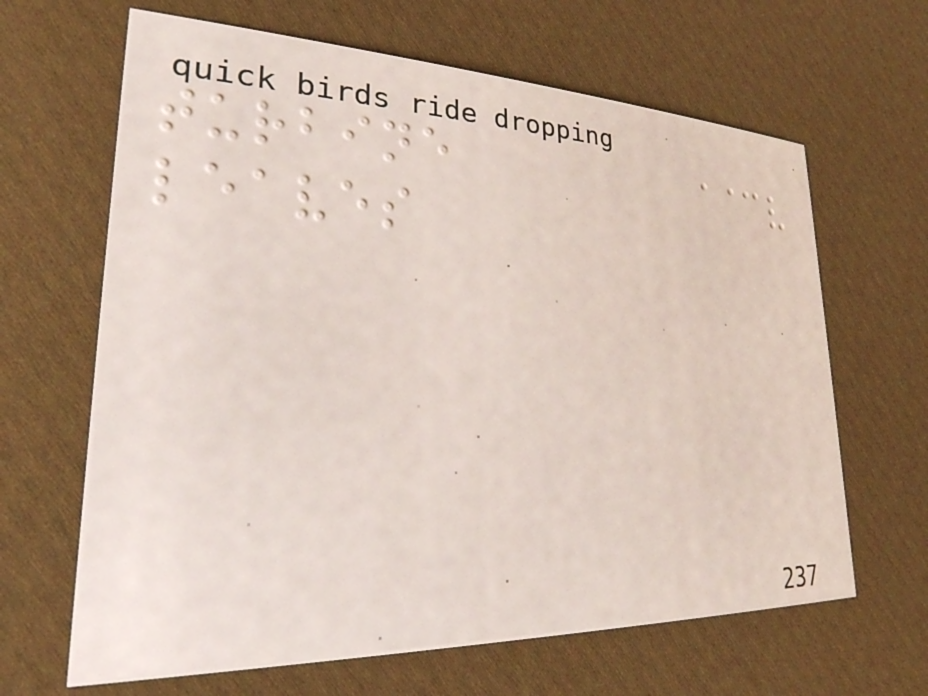turbine
leaves
